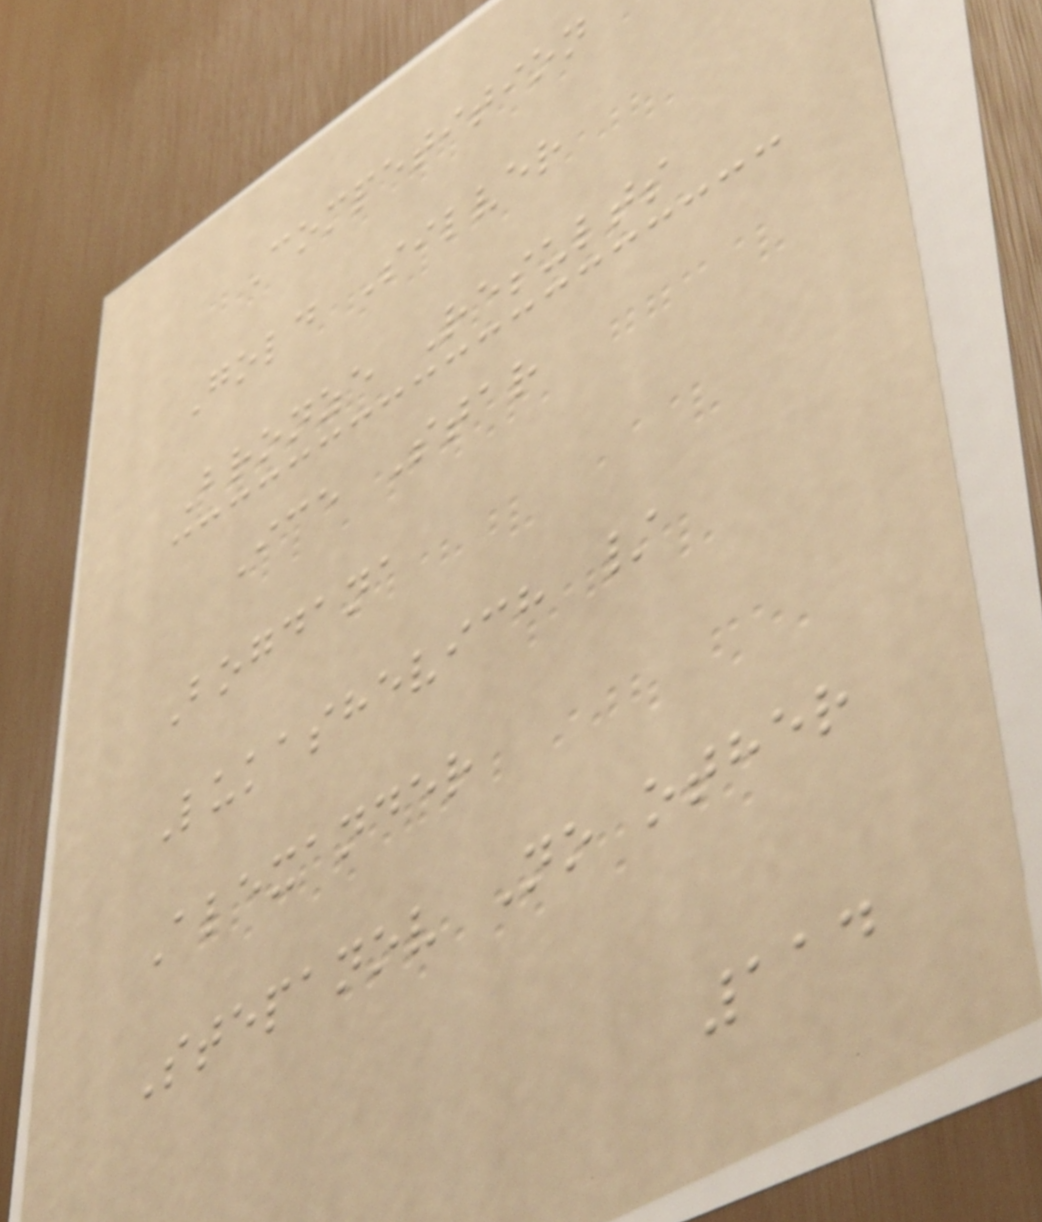Competition
Gold Silver
Bronze Results
Ice Star
Bogdana
Lukashevich /
Alexander
Stepanov No other
114
